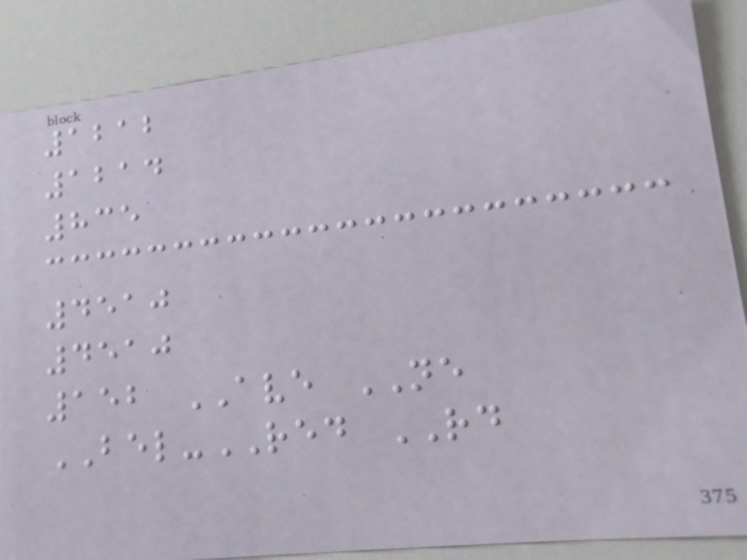1212
1214
835
4510
4510
152 AVE NE
BEL-RED RD
